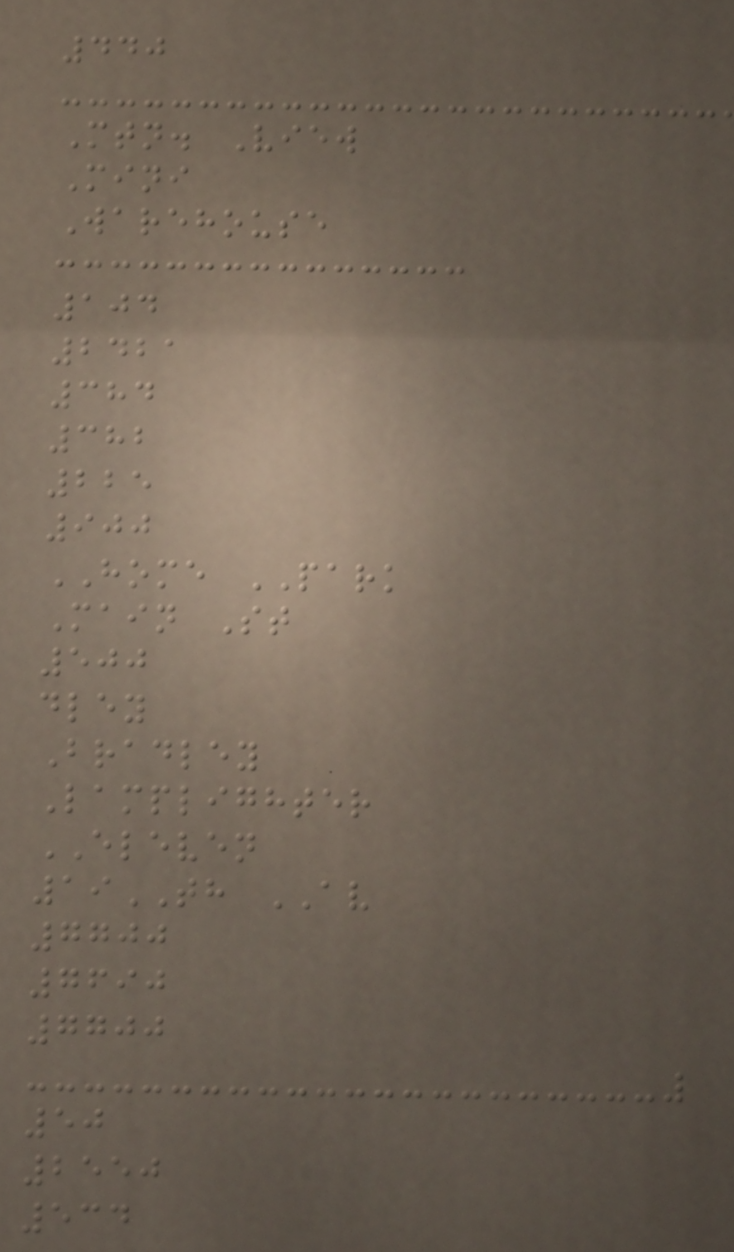440
Mtn. View
Mini
Warehouse
104
2421
384
382
225
900
HOME PARK
Main St
500
dley
Bradley
Lamplighter
ELEVEN
19TH AV
7700
7690
7700
50
2550
534
